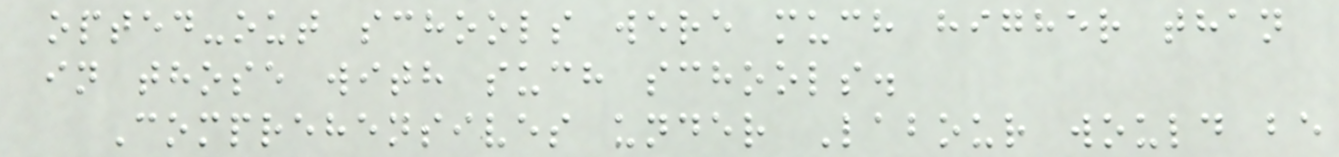opted-out schools were much higher than
in those with such schools.
Comprehensives under Labour would be
